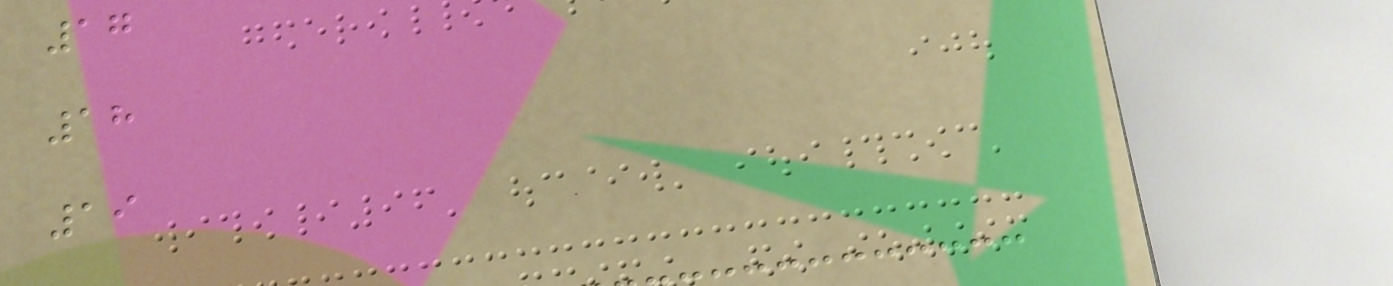17
18
19
